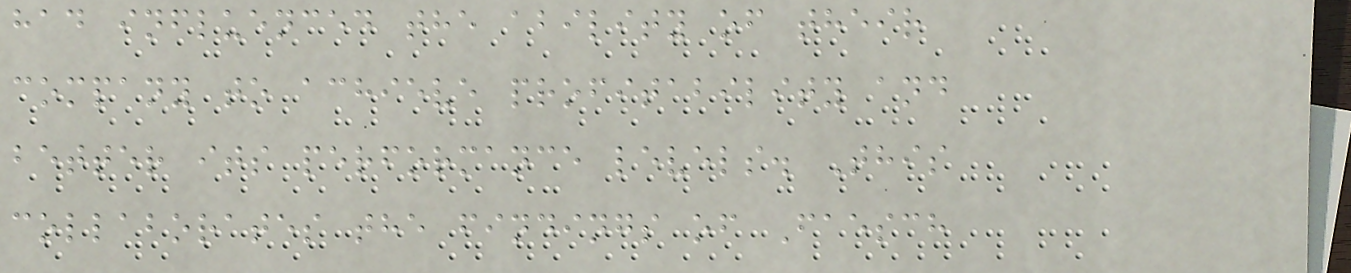had influenced the ability of their
company to achieve profitability and
better its performance levels. This
collaborates the findings of Faesch
